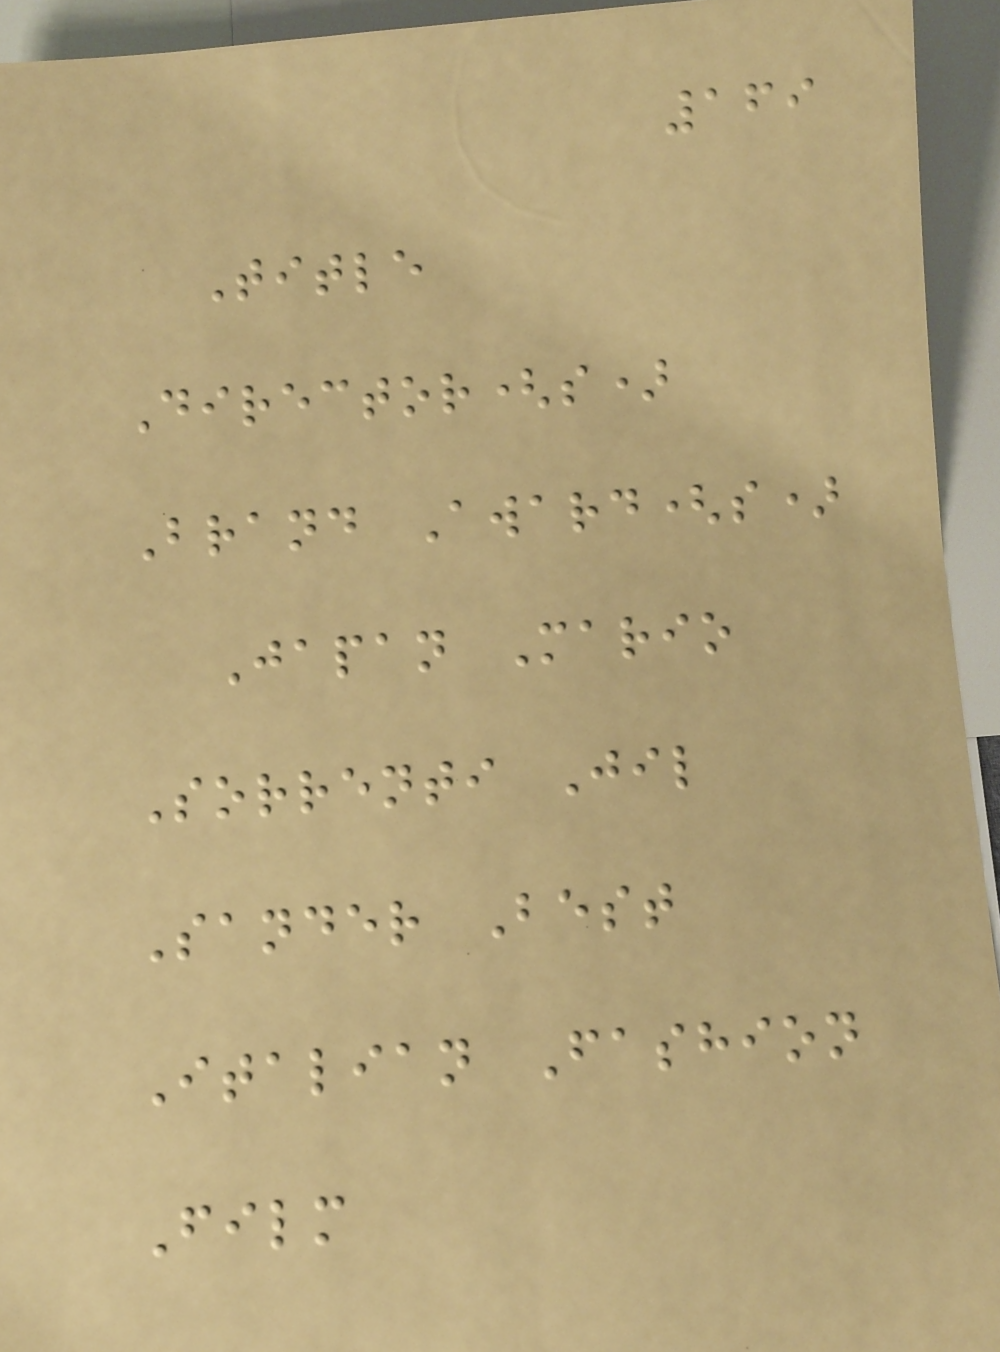169
Title
Director(s)
Brand Award(s)
Japan Mario
Sorrenti Jil
Sander Best
Italian Fashion
Film
